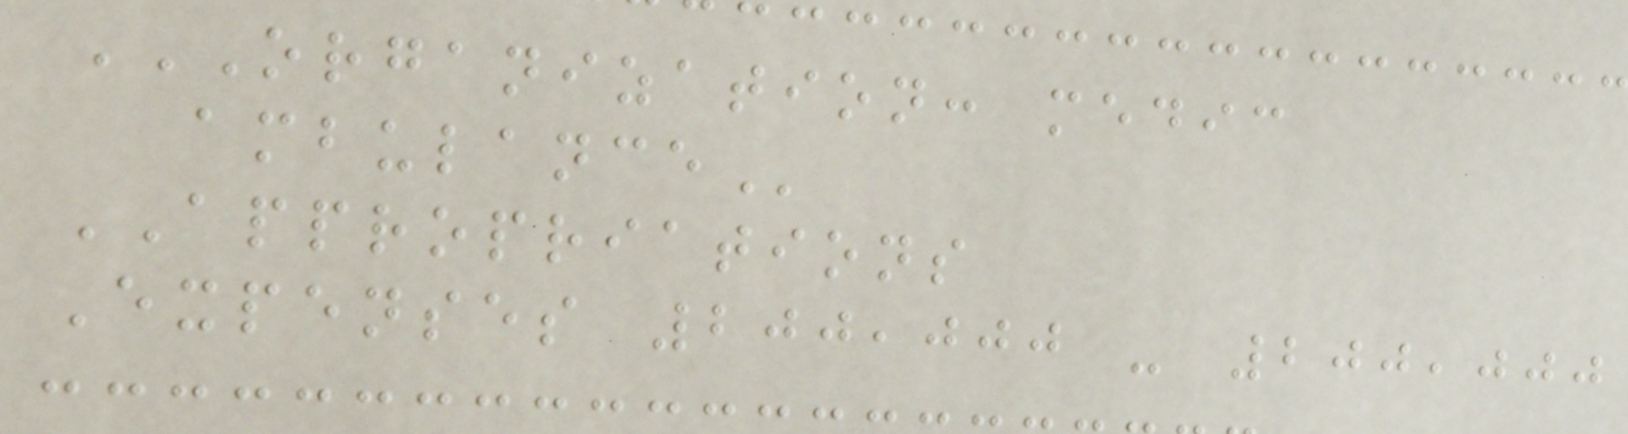ORGANIZATION: MEDIC
AMBULANCE
APPROPRIATIONS
Expenses 200,000 - 200,000
